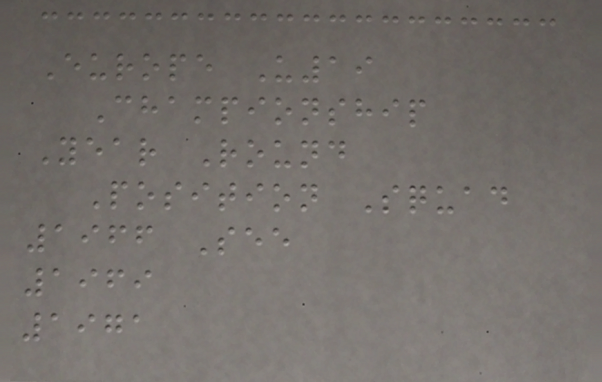Europe U19
Championship
Year Round
Position Squad
1966 See
1969
1971
